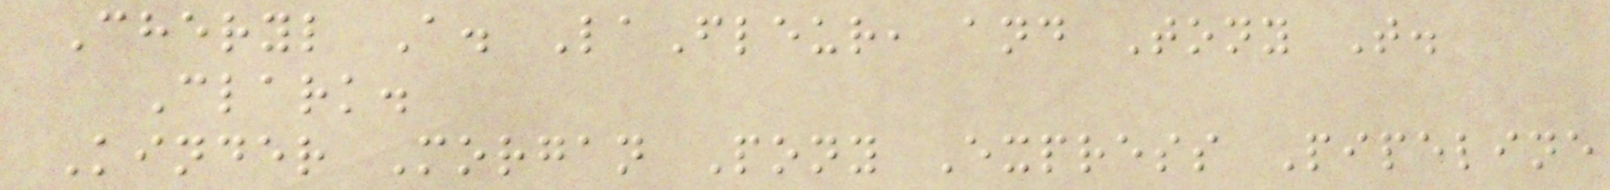Cheryl A. LaFleur, and Tony T.
Clark.
Kinder Morgan Pony Express Pipeline
